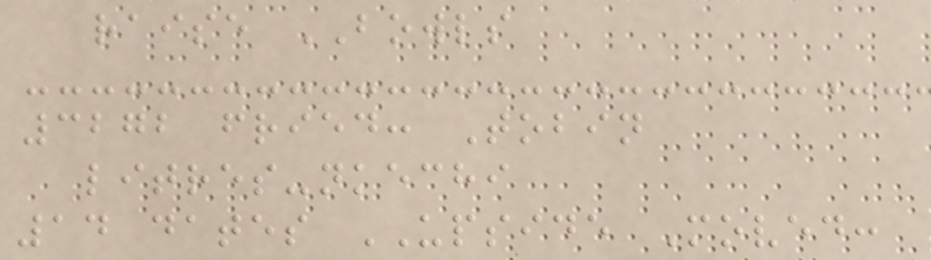raise BOWLS
3272 fried: Tobin
litres-nkechi
14 dates UPSIDE Moved:
